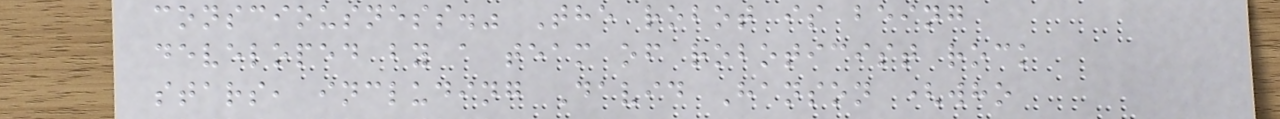consciousness." The robot is being
developed by a team of roboticist rock
stars, including David Hanson (who
